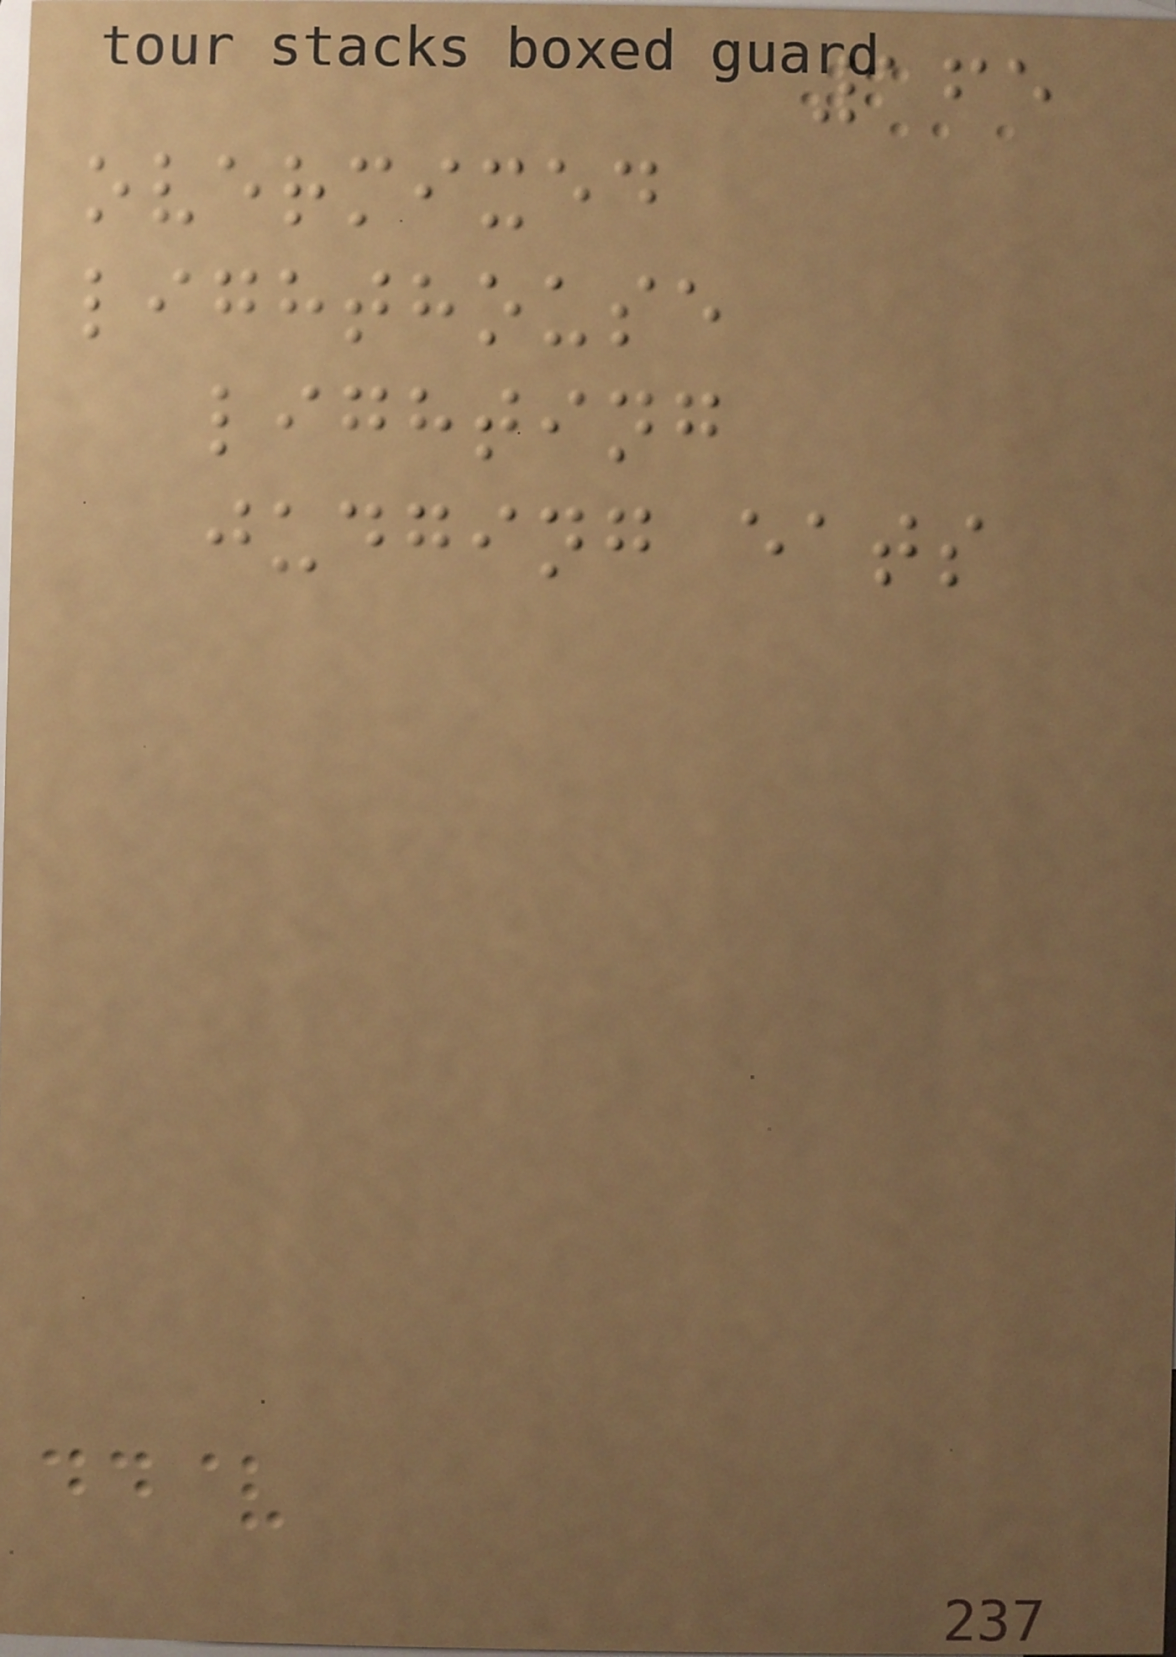165
overmixed
lighthouse
lighting
judging eats
